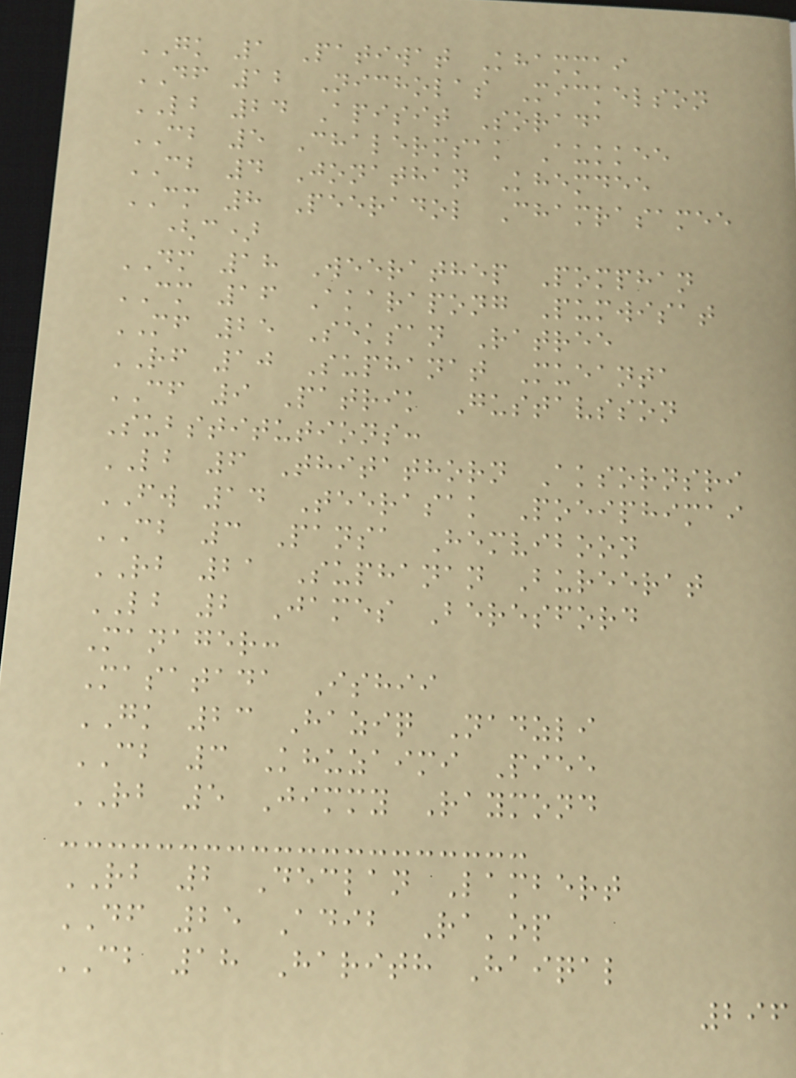GK 1 Patiwat Khammai
DF 12 Nicholas Mickelson
LB 24 Apisit Sorada
CB 5 Chalermsak Aukkee
CB 4 Jonathan Khemdee
CM 8 Peeradol Chamrasamee
(c)
DM 18 Weerathep Pomphan
CM 16 Akarapong Pumwisat
MF 25 Seksan Ratree
RF 10 Suphanat Mueanta
CF 9 Patrik Gustavsson
Substitutions:
LB 6 Thitathorn Aksornsri
FW 14 Teerasak Poeiphimai
CB 3 Pansa Hemviboon
RB 21 Suphanan Bureerat
LB 2 James Beresford
Manager:
Masatada Ishii
GK 23 Haziq Nadzli
CB 3 Khuzaimi Piee
RB 5 Jimmy Raymond
RB 2 Declan Lambert
DF 25 Adib Ra'op
CB 18 Harith Haiqal
296
